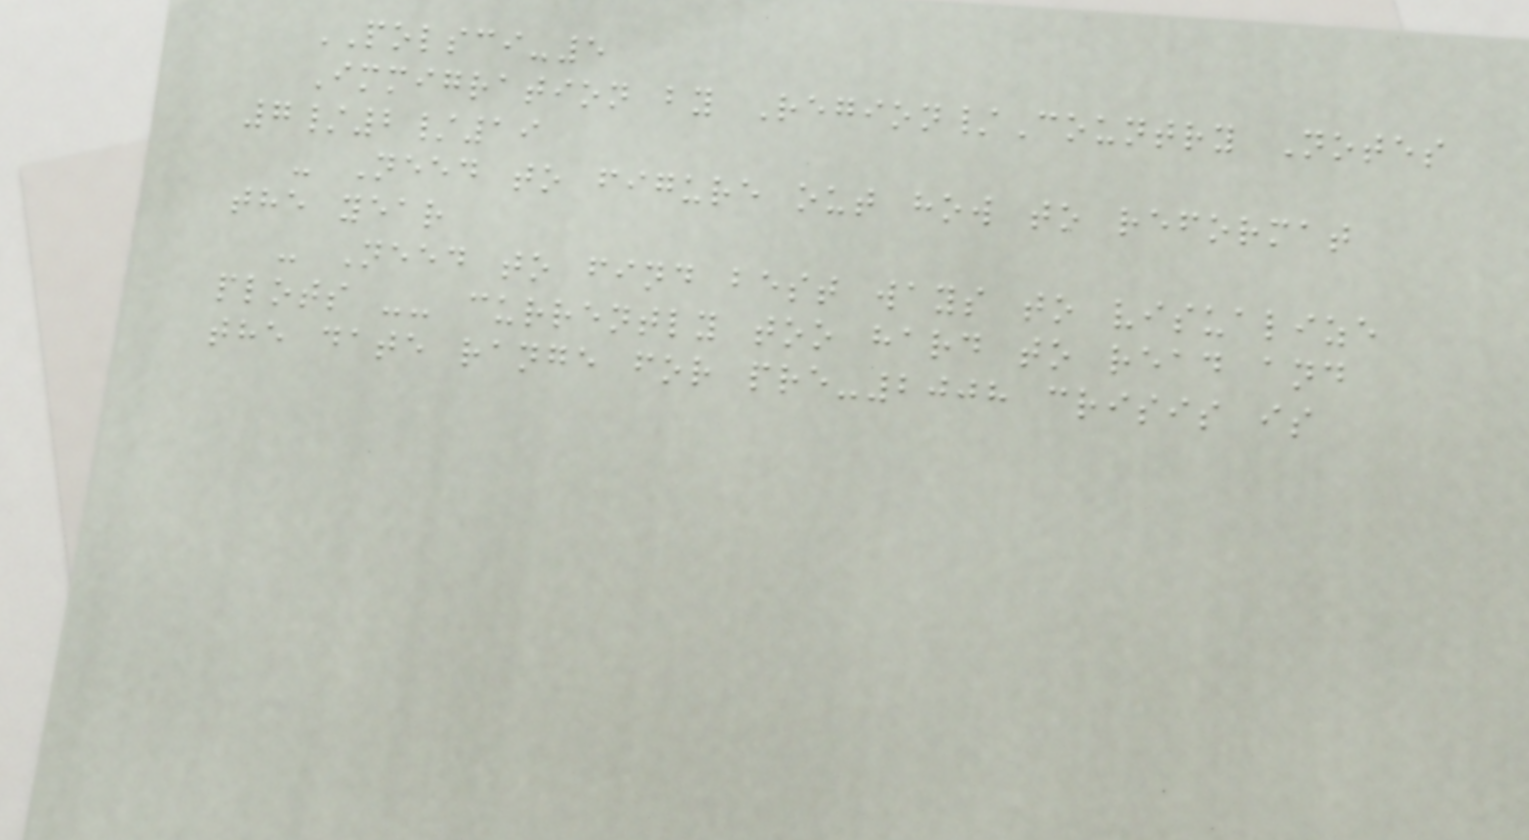POLSCI-5
Immigration by Region/Country Notes
7/2/19
- Need to figure out how to reformat
the year
- Need to find best ways to visualize
plots -- currently too hard to read and
the date range for pre-2008 crisis is
